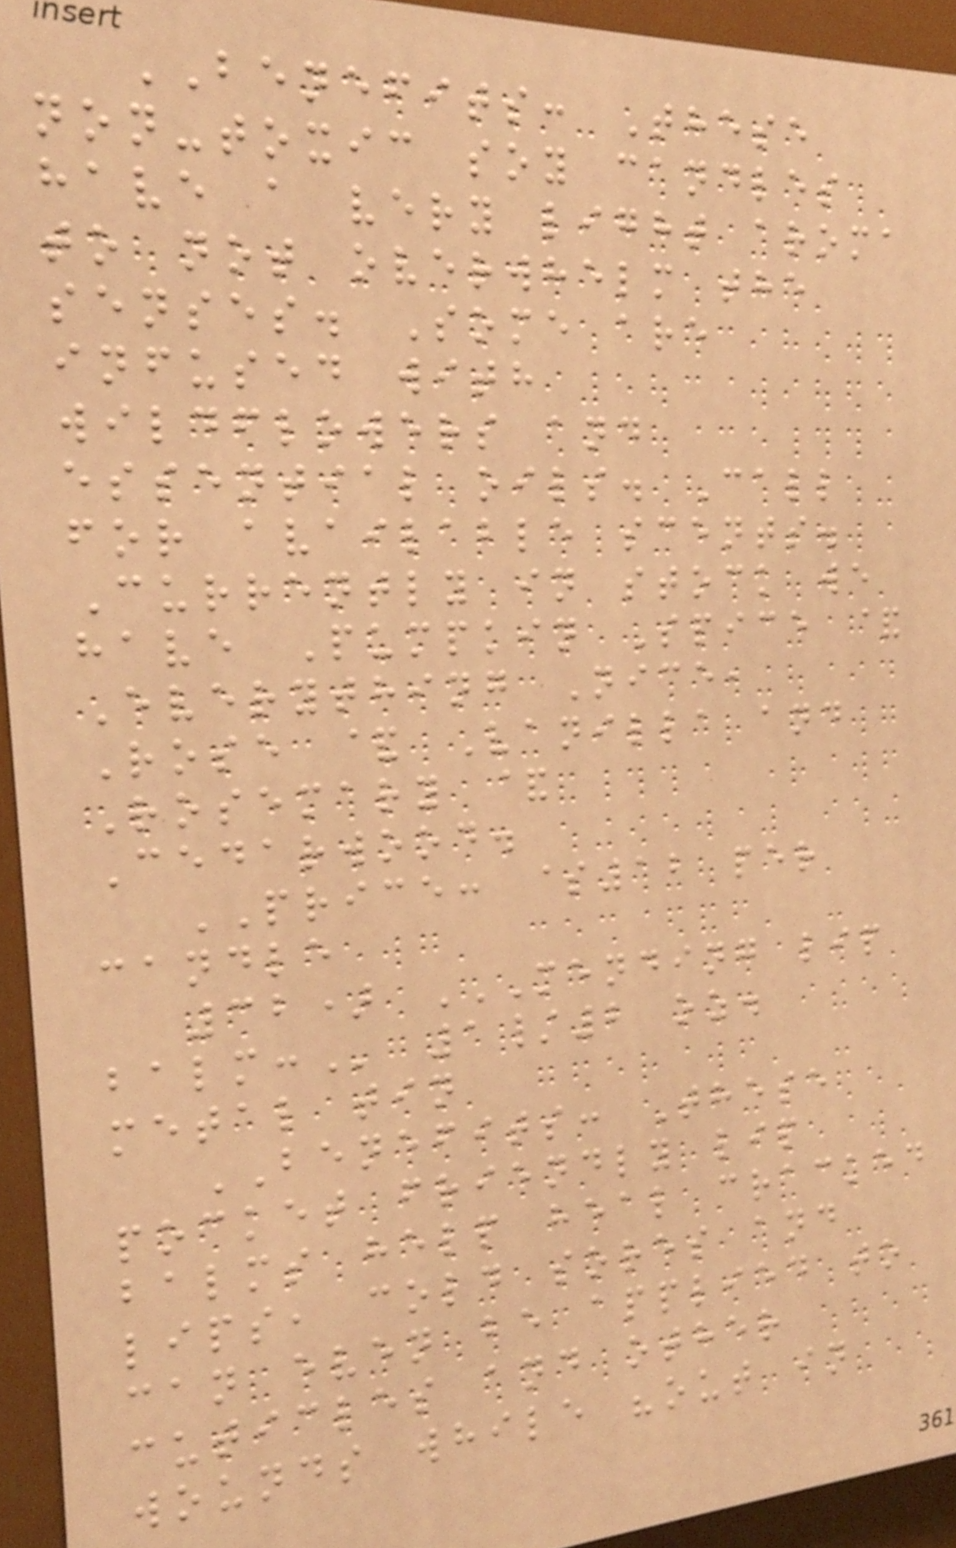BENEFITS: These
non-toxic soy candles
have a very light aroma
to not overwhelm the
senses. Some are
infused with
wildflowers and
essential oils. Call
for available scents.
Currently in stock we
have Pumpkin Spice &
Everything Nice,
Rose & Vanilla and
Rosemary &
Cedarwood.
PRICE: $12 per
candle
32) MENDING LIP
BALM: 1/2 oz.
metal tin
BENEFITS: These
pocket friendly lip
balms help heal cracked
lips, cold sores and
can even be applied to
cuticles and other
wounds while "out in
